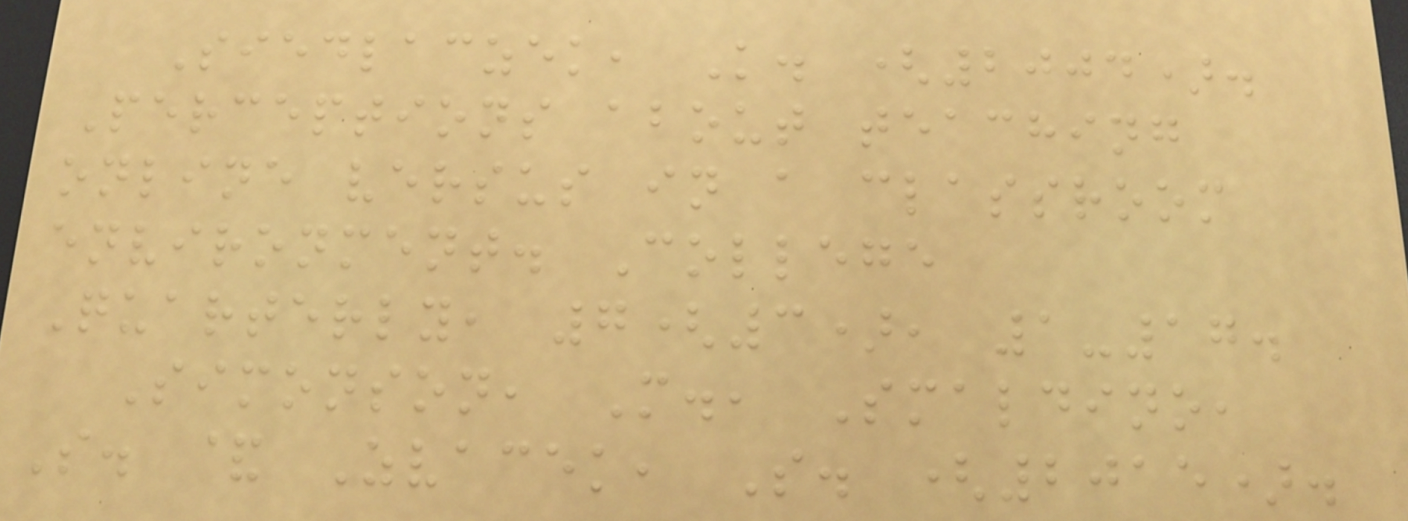Siedlaczek, K. (2004).
Perceptions about teaching
online versus in a classroom
environment. College
Quarterly, 7(3), 1-17.
Simonson, M., Smaldino,
S. & Zvacek, S. (2015).
